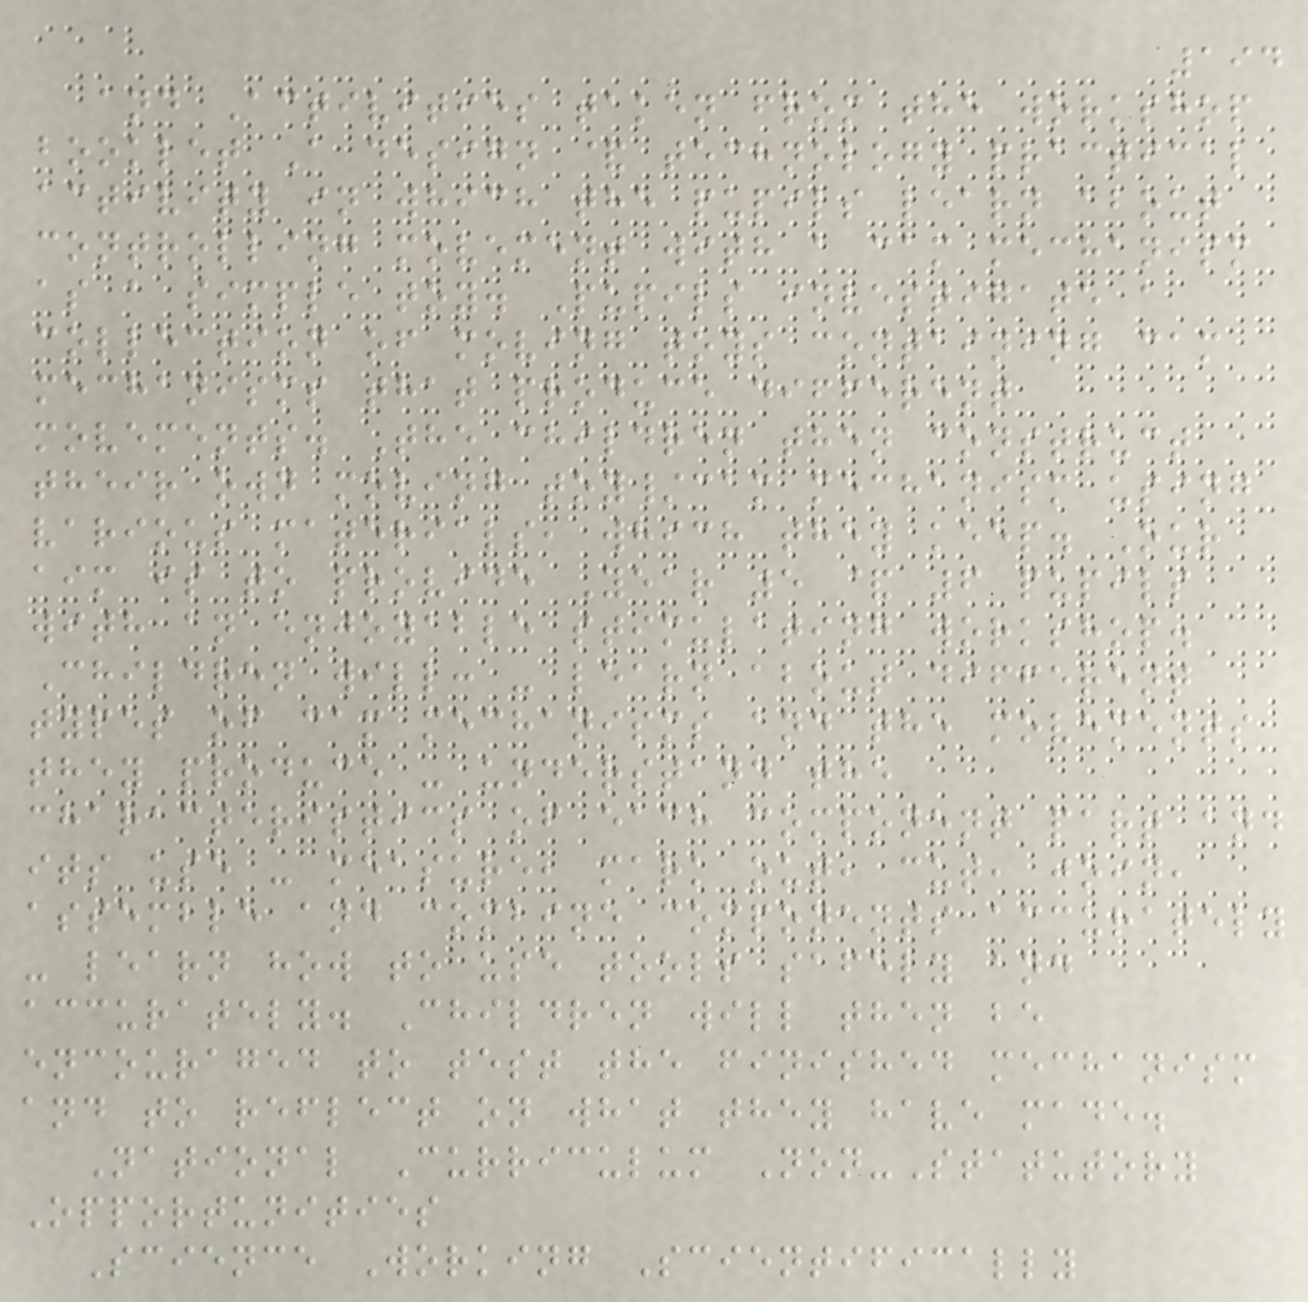194
and Activities taken from the workshop
booklet A design & technology practical
activity in which the pupils learn about
controlling movement with a cam mechanism
as a simple toy. Pupils investigate a
collection of moving toys containing cam
mechanisms that produce different
movements. The children then construct
their own moving toy/cam mechanism using
various materials, which they keep. Our
aim is to provide Year 5 & 6 pupils
with an enjoyable stimulating workshop.
Children will: - learn about different
types of cam mechanisms and the movements
they produce - understand the
characteristics of each component part and
its use - measure, mark out, cut, join,
assemble and combine components accurately
- learn how to use tools safely and
accurately. Children will then be
encouraged to test the finished mechanism
and to reflect on what they have made.
National Curriculum Non-Statutory
Opportunities
Science Working Scientifically
